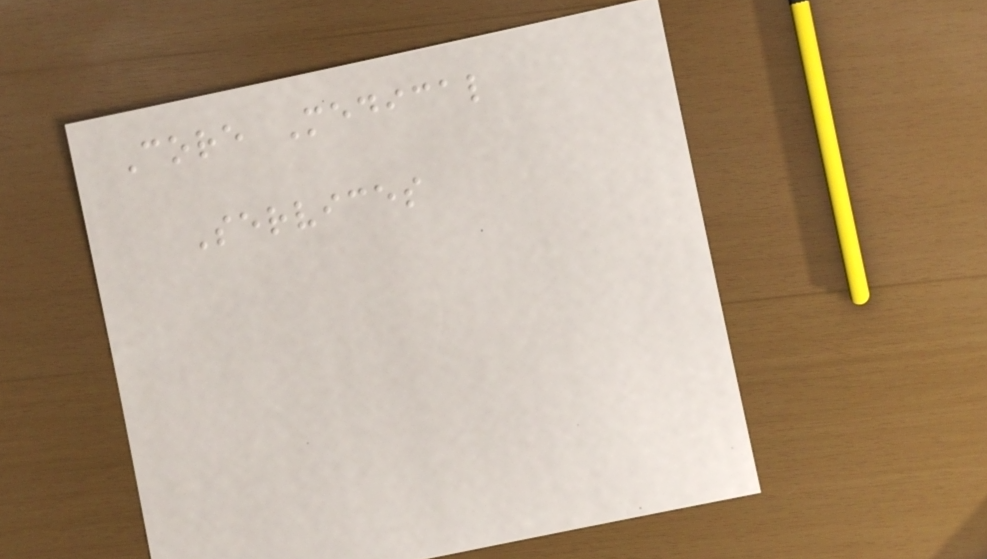Core Medical
Services
